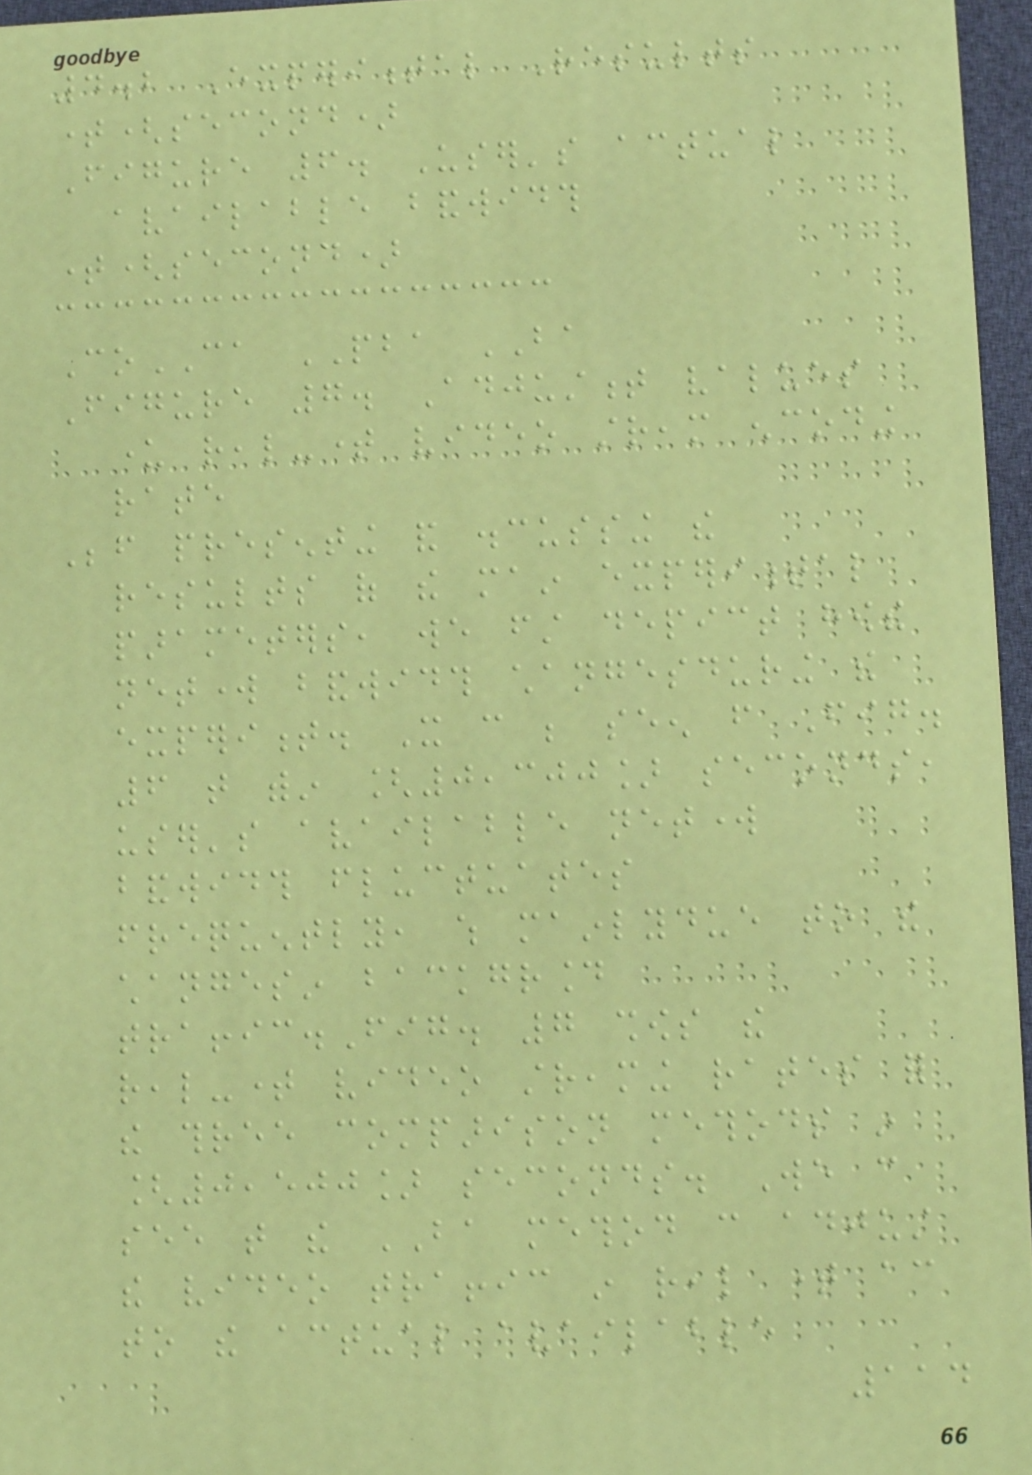4.2 Experimental Results
time(second)
Figure 6. User's actual
available bandwidth
time(second)
CoCA PBA BA
Figure 7. Adjustment values
under real-time video stream encoding
rate
Before presenting and discussing the
results of the main experimental
parameters, we first depict howthe
network bandwidth changesduring the
experiment. It can be seen from Fig.
6 that within [0,300] seconds,
user's available network
bandwidth fluctuates
frequently, which mainlydue to the
changesin background
traffic.Fig. 7 shows the
real-time video streaming rates for
the three comparison methods in
[0,500] seconds. We can
see that the BA method can adjust
the video traffic in real time according
to the actual available
114
